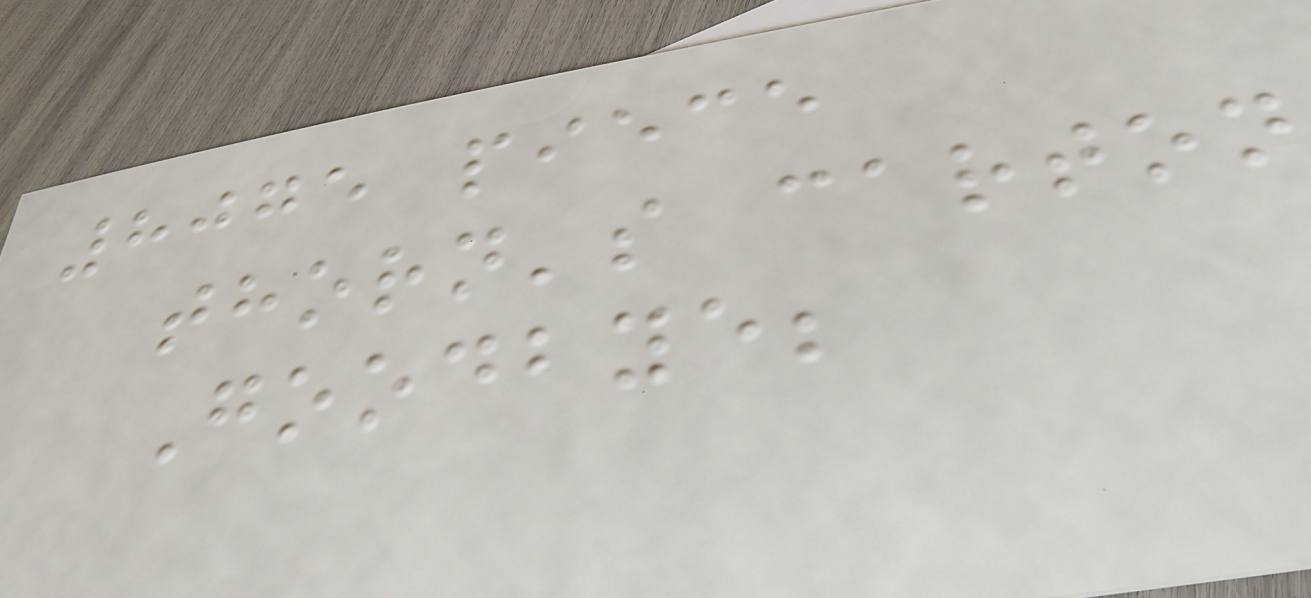8075 piece
thorn's carton
Goodbye;
